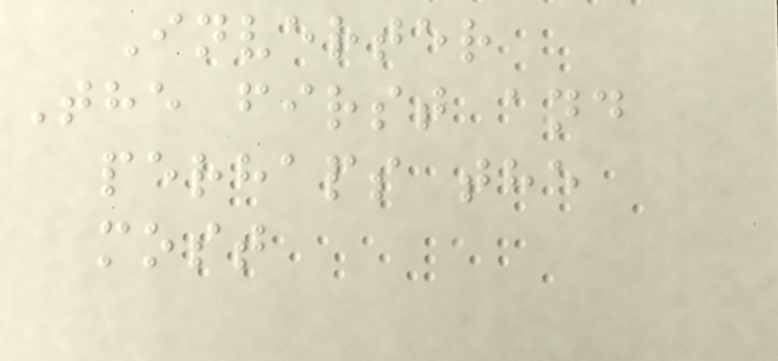Inverter
The first and
perhaps the
most
